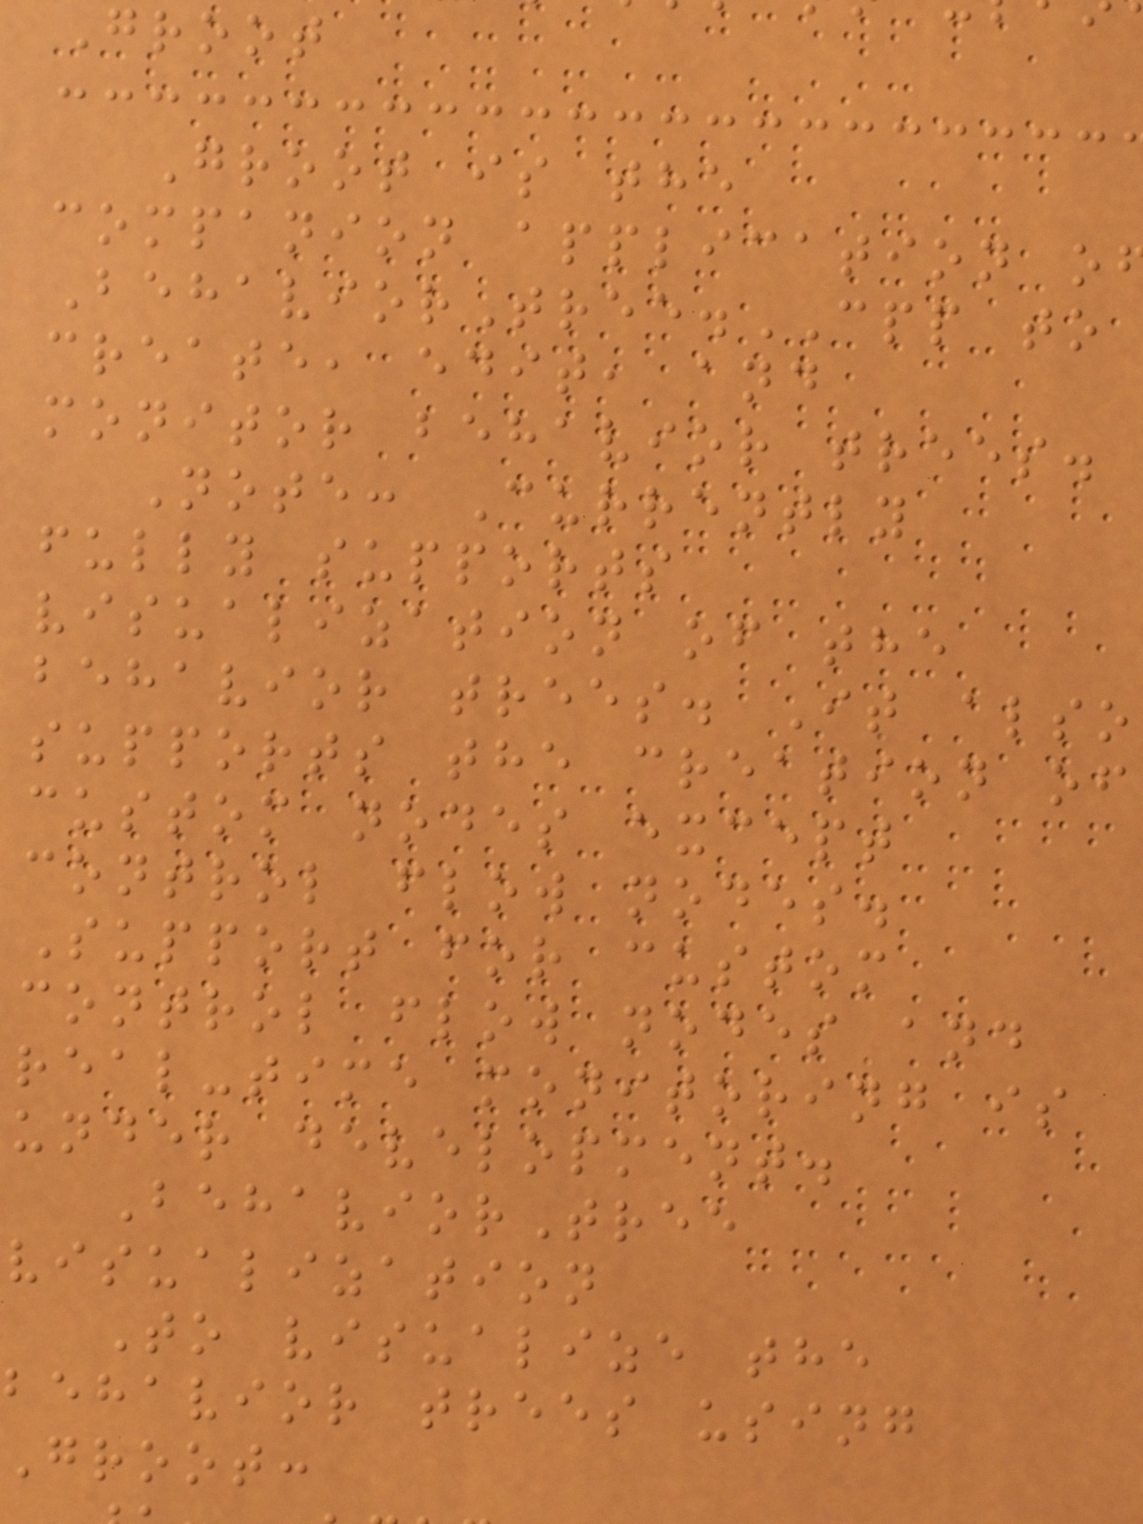Groot
Groot is the
companion application o
BehaviorTree.CPP to
create, edit, and
monitor behavior trees.
Note: Currently
fully supports
visualization of the
behavior trees. It also
supports the creation of
custom nodes except
control flow nodes.
Support for custom
control flow nodes and
real-time monitoring is
under development.
BehaviorTree
visualization
To visualize the
behavior trees using
Groot:
